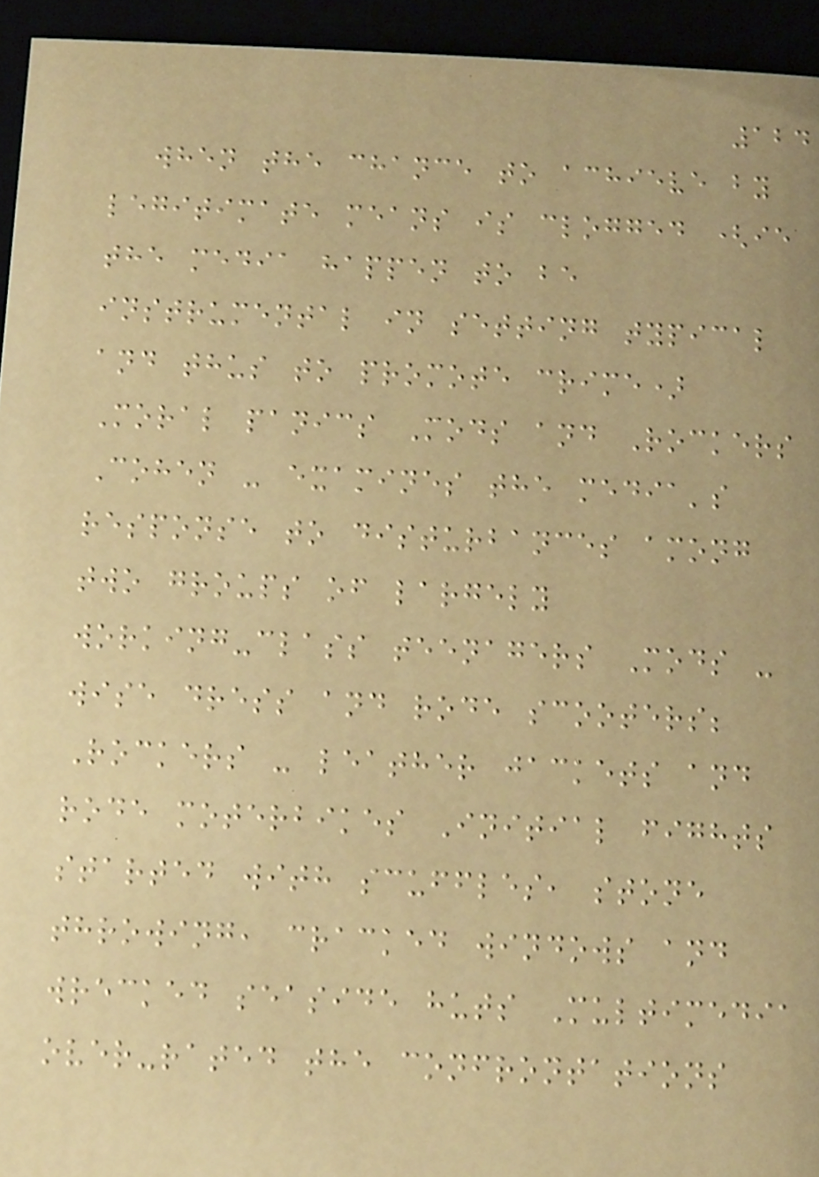124
when the chance to achieve by
legitimate means is clogged (ie
the media happen to be
instrumental in setting typical
and thus to promote crime)
Moral panics Mods and Rockers
Cohen - examines the media's
response to disturbances among
two groups of largely
working-class teenagers Mods -
wise dress and rode scooters;
Rockers - leather jackets and
rode moterbikes Initial fights
started with scuffles, stone
throwing, cracked windows and
wrecked seaside huts Multimedia
over-rated the confrontations
